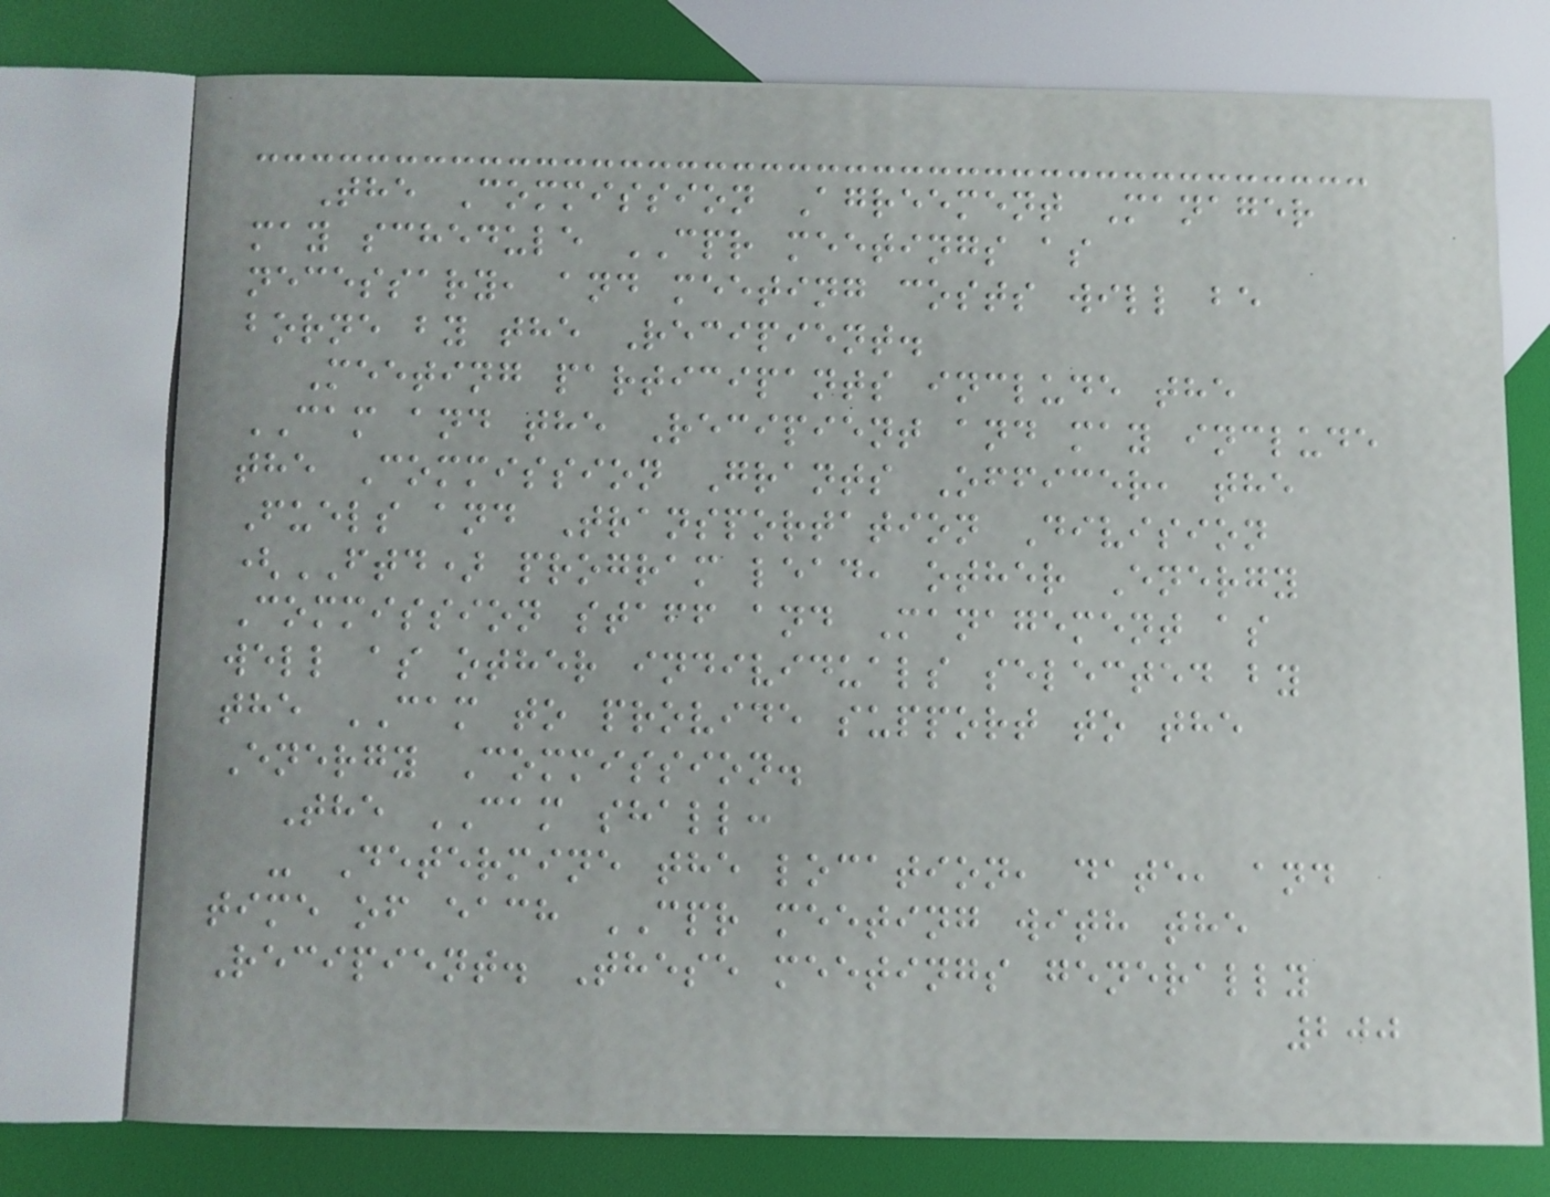The Commission Agreement Manager
may schedule CPR meetings as
necessary, and meeting costs will be
borne by the Recipient.
Meeting participants include the
CAM and the Recipient and may include
the Commission Grants Officer, the
Fuels and Transportation Division
(FTD) program lead, other Energy
Commission staff and Management as
well as other individuals selected by
the CAM to provide support to the
Energy Commission.
The CAM shall:
- Determine the location, date, and
time of each CPR meeting with the
Recipient. These meetings generally
200
